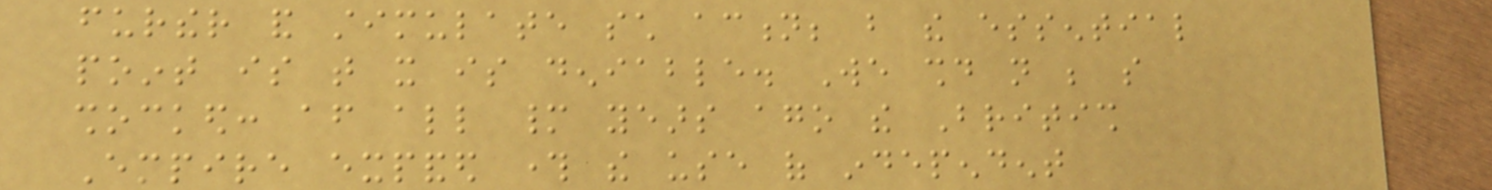further and stimulate such action; but the essential
point is that it is deniable. We should not be so
shocked: after all many years ago the British
Empire expanded through the use of independent
